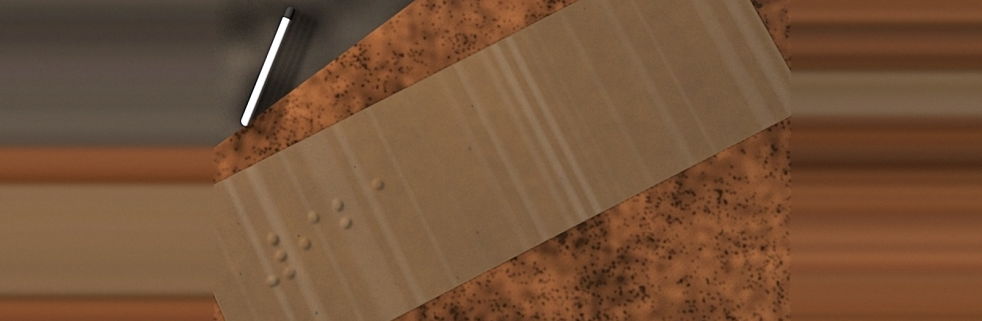921
